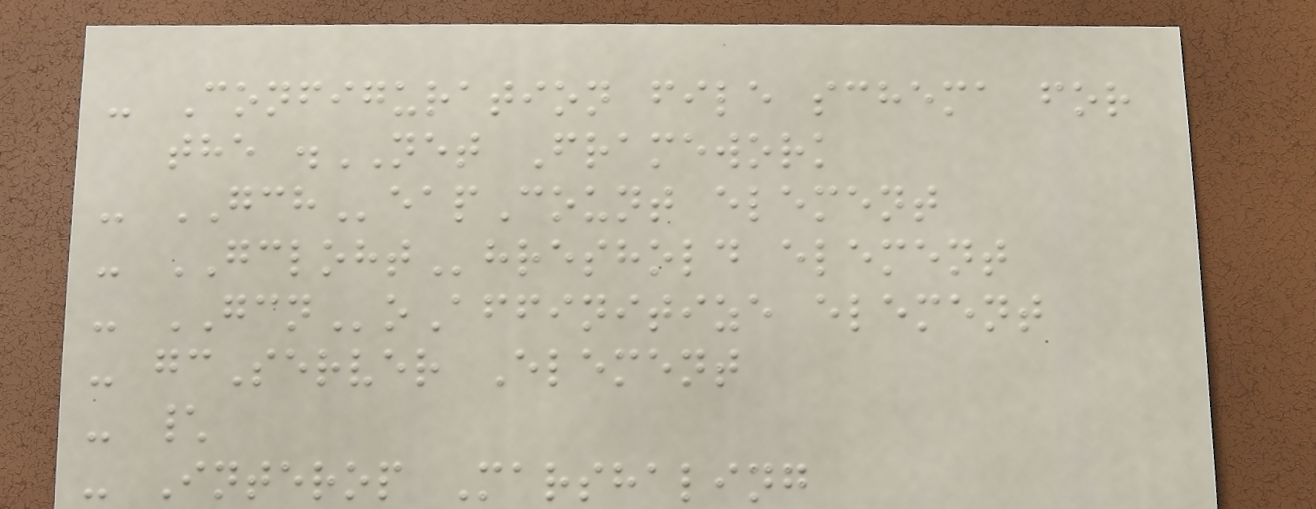- Configuration file schema for
the .NET Framework
- GCHeapCount element
- GCLOHThreshold element
- GCNoAffinitize element
- gcServer Element
- \
- Interop Marshaling
